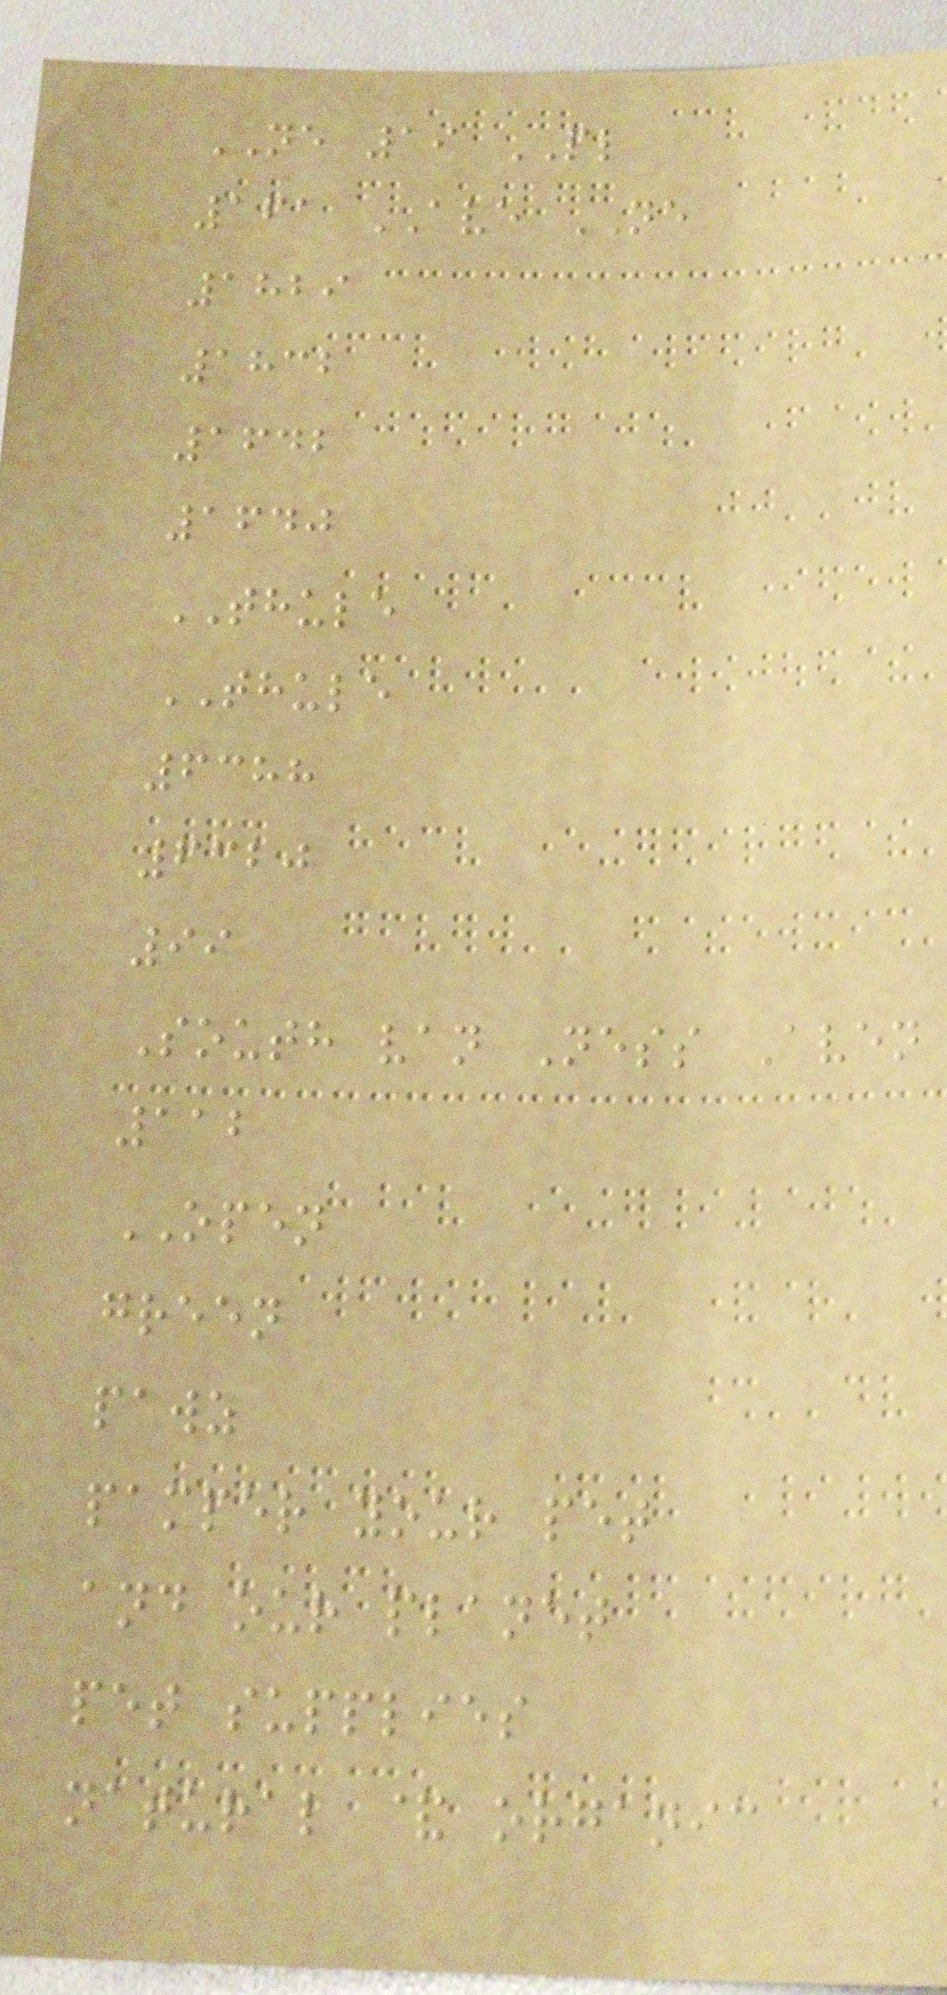NE 19 PL
161 AVE NE
1829
1832
1642
1640
THULE
THULE
6388
6320
99
South van Ness Aven
112
OPEN
green
pawz
pamper your pet
and our planet
pet supplies
natural & organic
